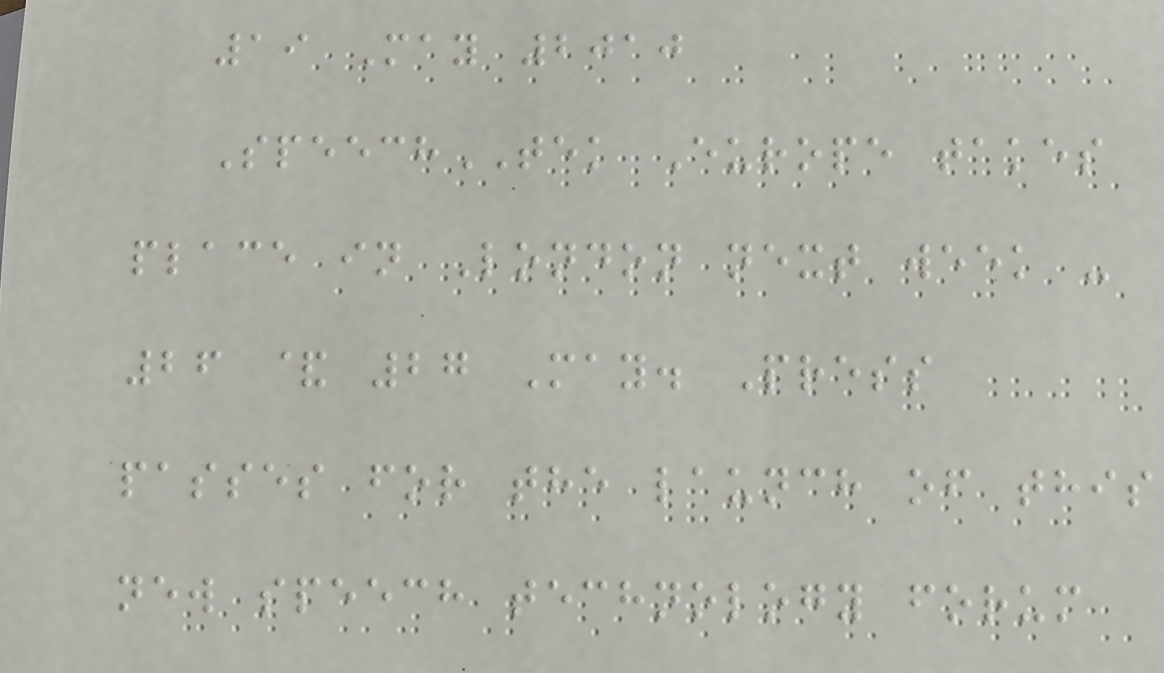19 May 2010
SpeechTEK Europe takes
place in London next week -
26 & 27 May. Press
passes for the launch of this
new speech technology forum
